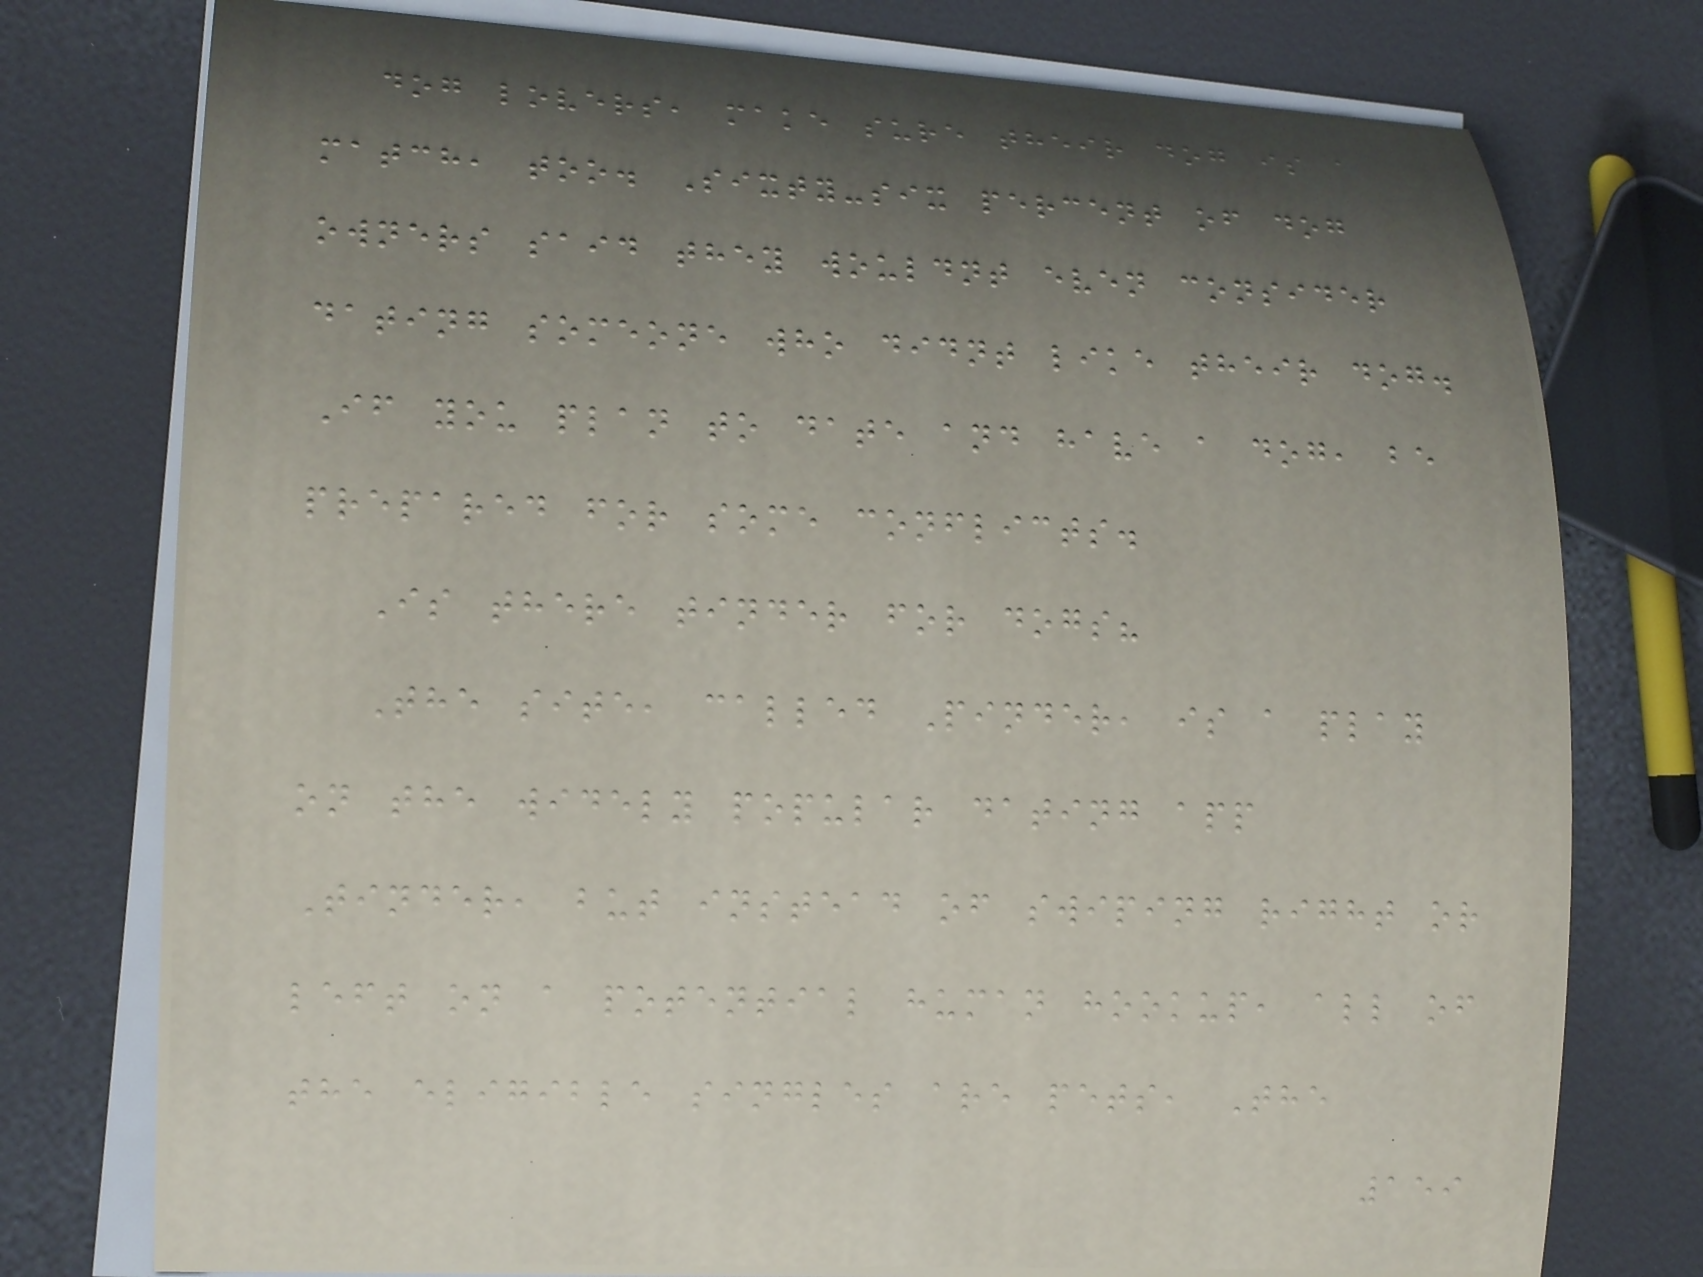dog lovers, make sure their dog is a
match, too. Sixty-six percent of dog
owners said they wouldnt even consider
dating someone who didnt like their dog.
If you plan to date and have a dog, be
prepared for some conflicts.
Is there tinder for dogs?
The site, called Pinder, is a play
on the widely popular dating app
Tinder, but instead of swiping right or
left on a potential human hookup, all of
the eligible singles are pets, The
159
